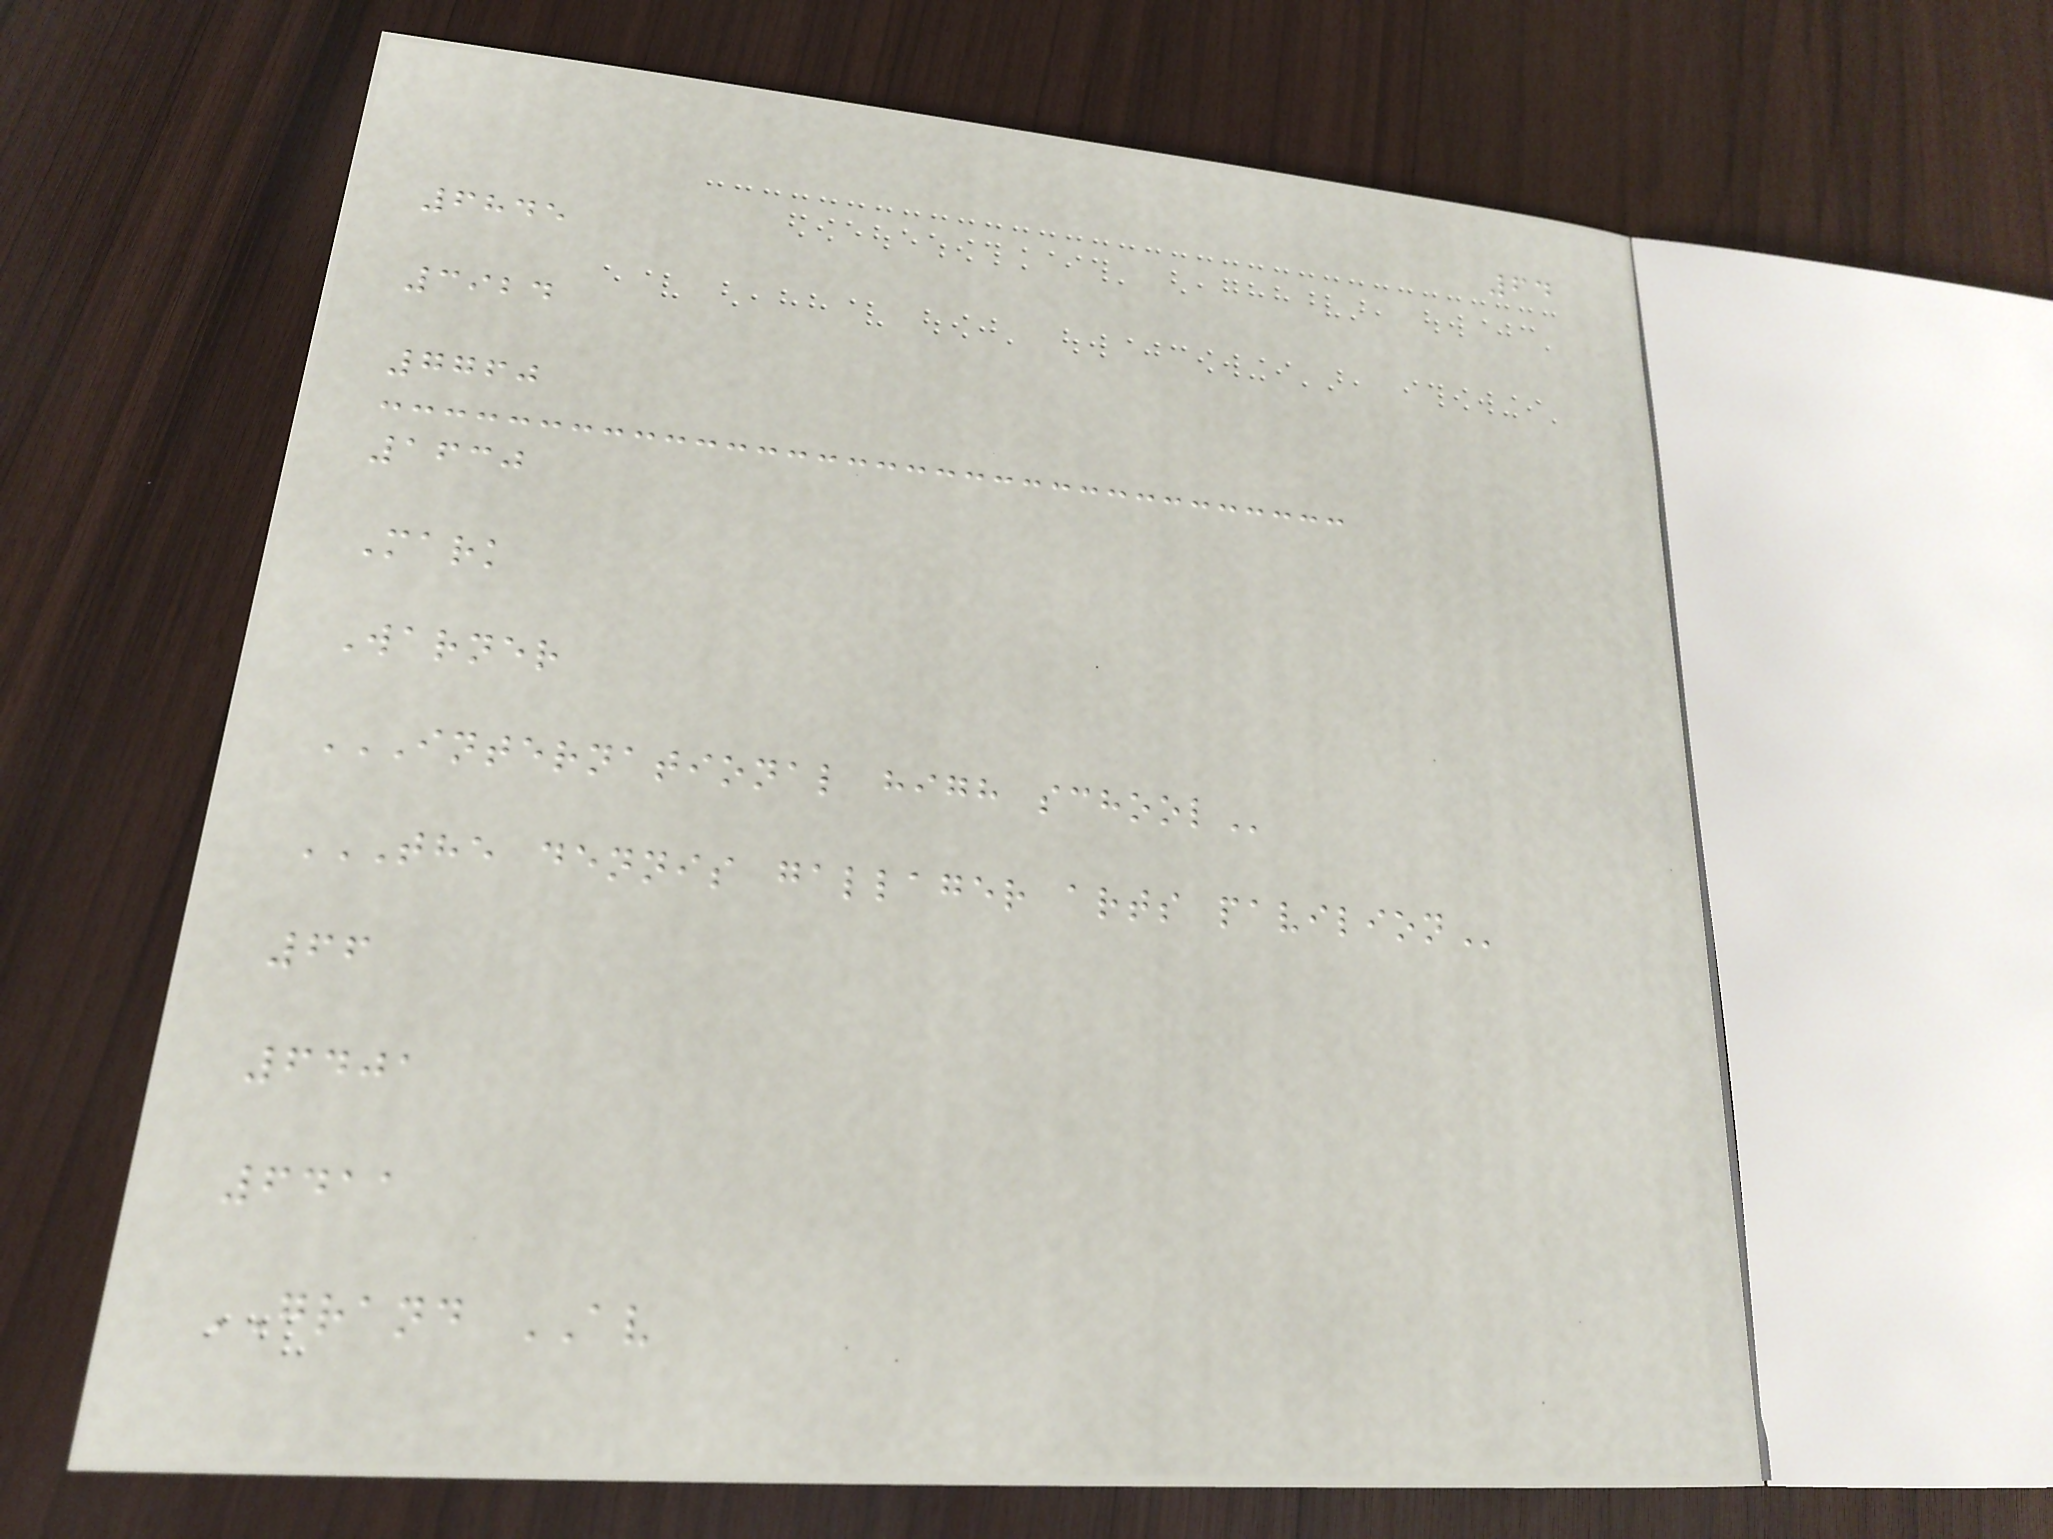64
6845
3924
7760
1630
Mark
Warner
INTERNATIONAL HIGH SCHOOL
THE DENNIS GALLAGER ARTS PAVILION
66
6401
6411
GRAND AV
